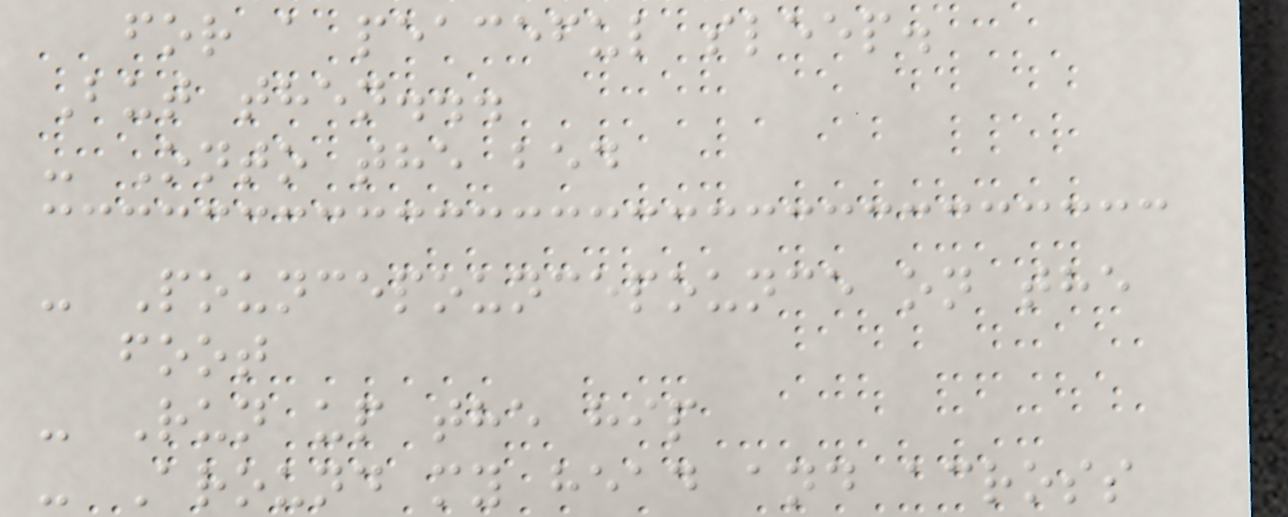for a peaceful sleep.
But then...
- Onto the bed
- Pouncepouncepounce on the
foot
- Run up the hip
- Around my head and across
